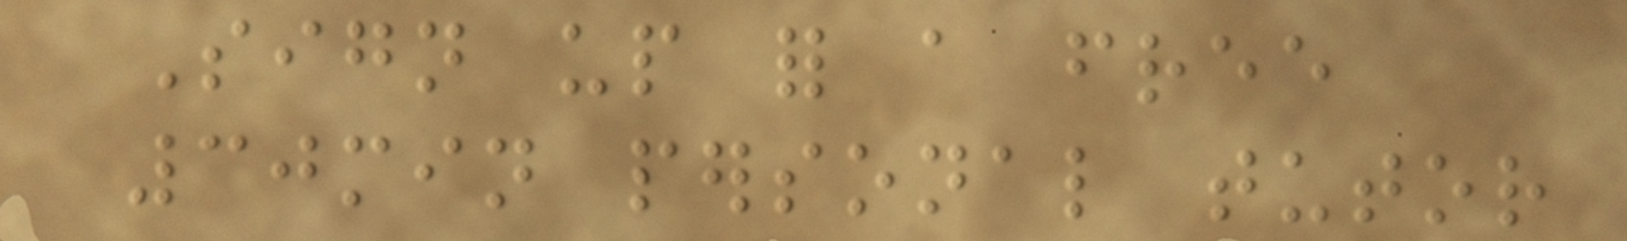Sign up for a free
30min personal tutor
